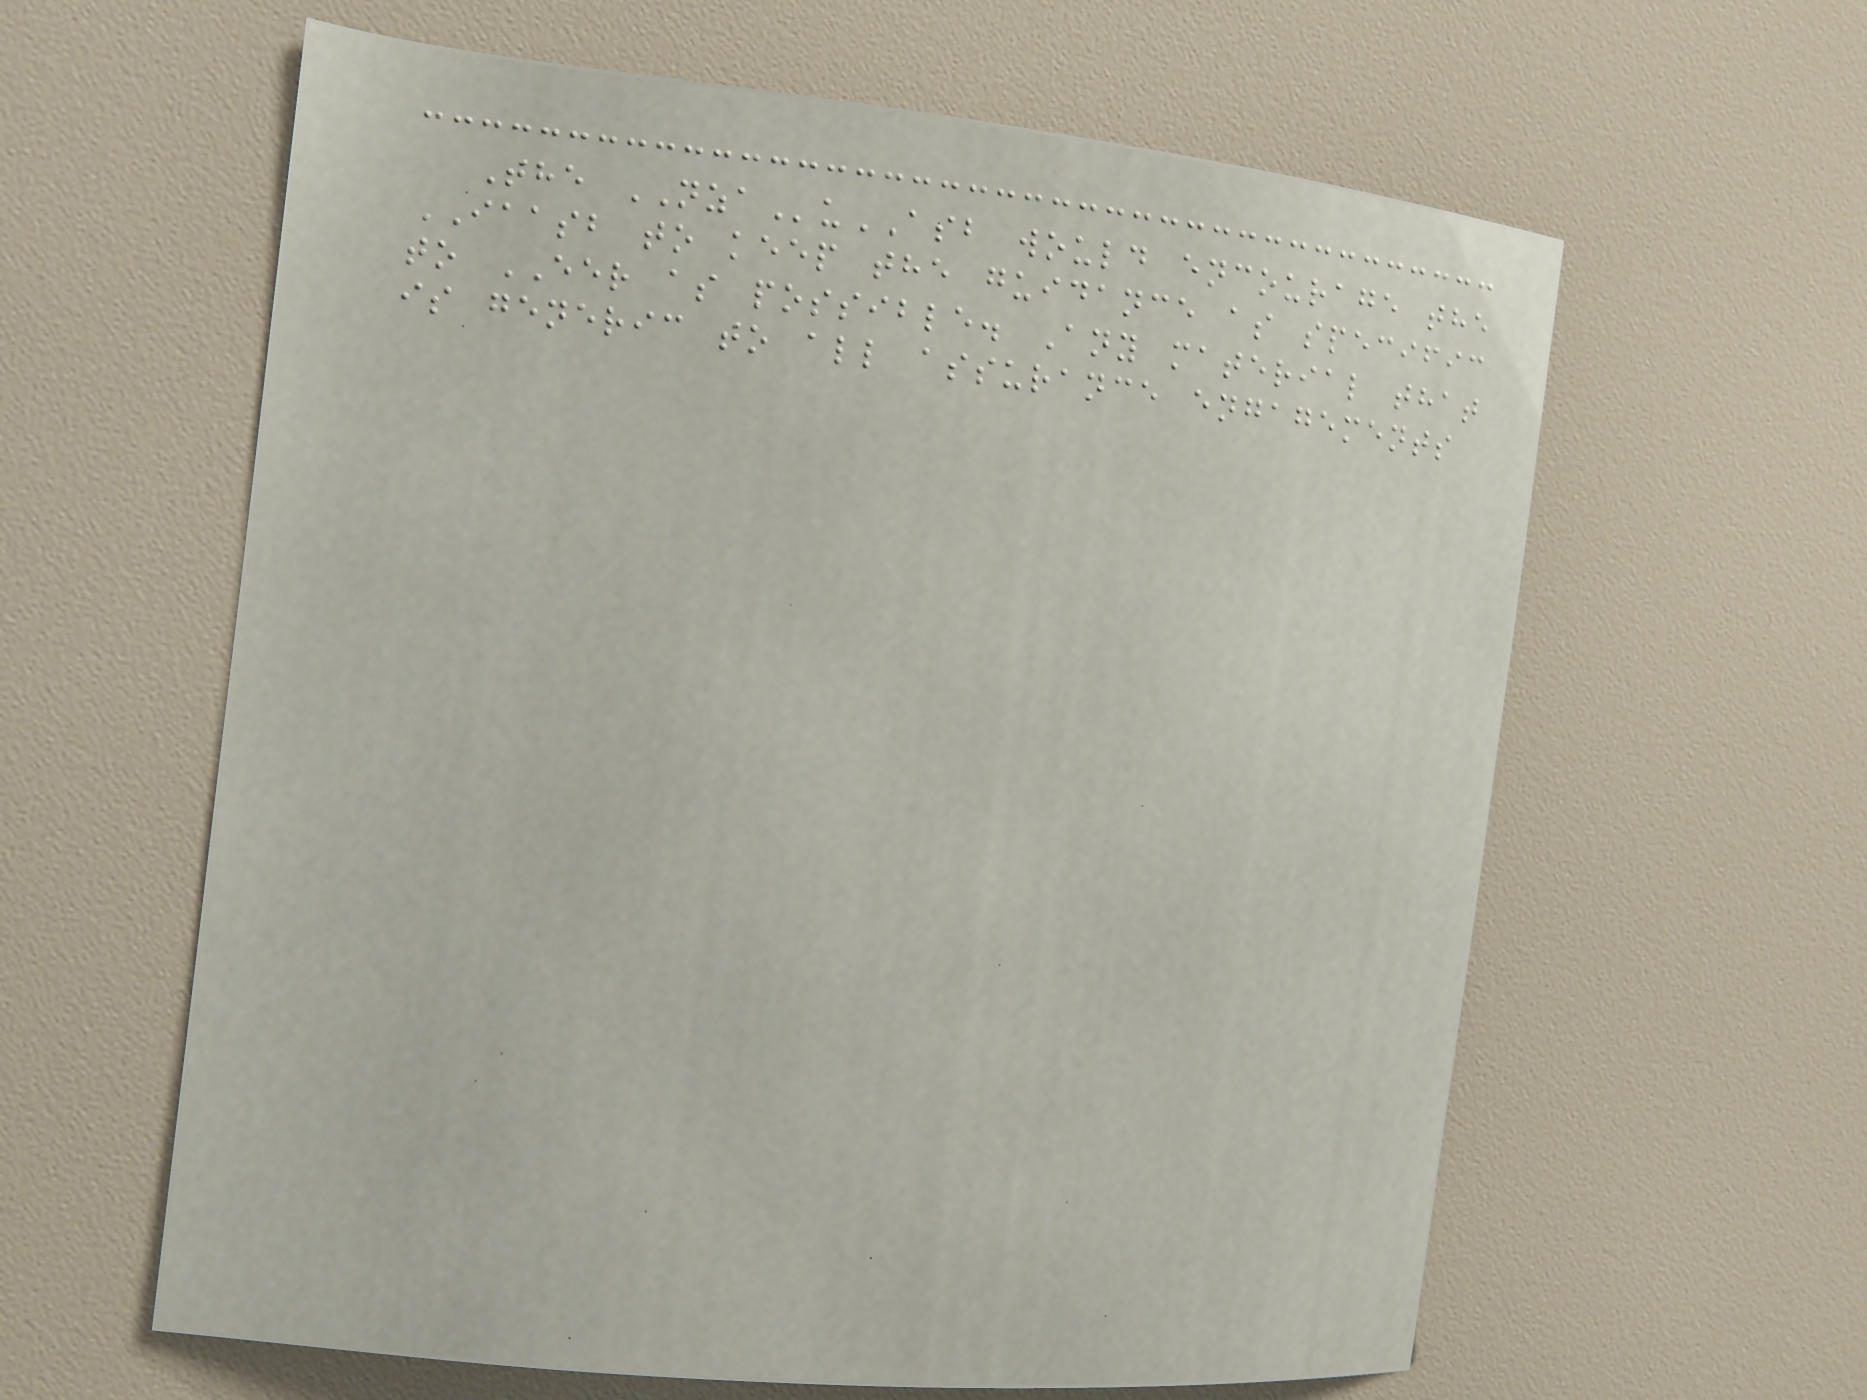The NZAuASB would encourage the
IAASB to keep the guidance as specific
to EER as possible. Any material that
is generic to all assurance engagements
